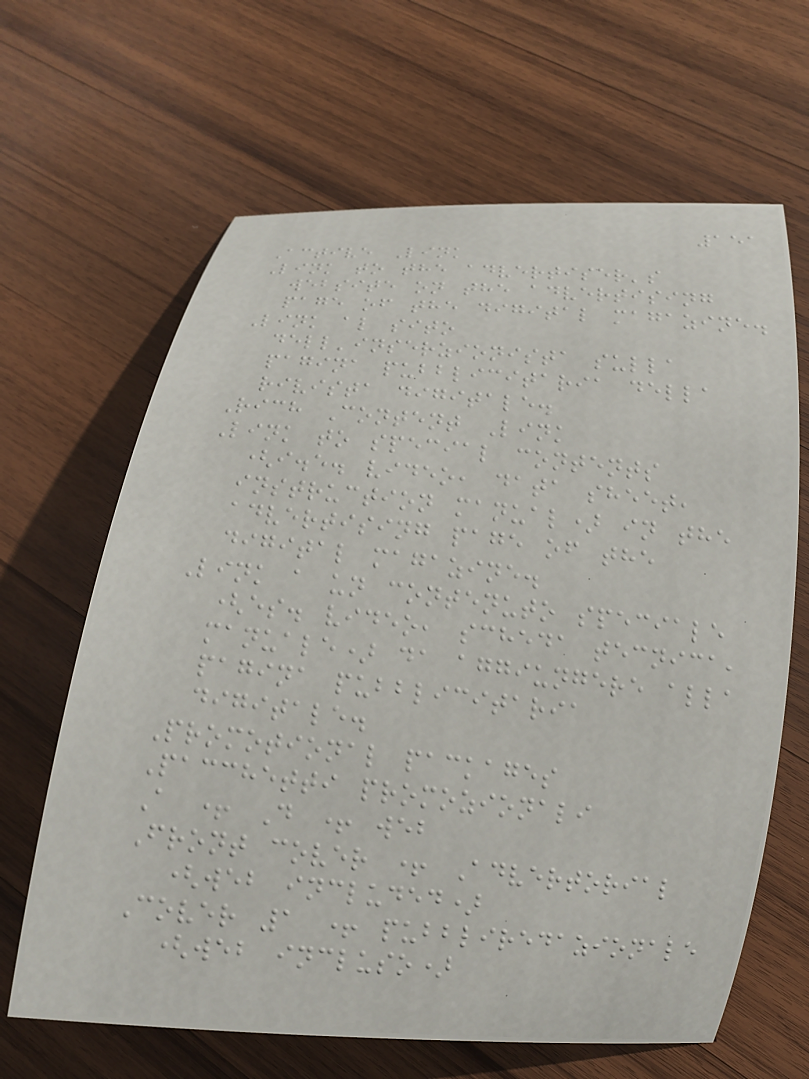151
Active Link
Link to the advertiser's
website on the advertising
page of the digital magazine.
Link al sito
dell'inserzionista sulla
pagina pubblicitaria della
rivista digitale.
Rich Content Link
Link to special contents
(i.e. video, data sheet,
instruction manual) in the
advertising page of the
digital magazine.
Link a un contenuto speciale
(es. video, scheda tecnica,
manuale) da aggiungere alla
pagina pubblicitaria
digitale.
Promotional packages
Pacchetti promozionali
A + D + web
Front cover + Advertorial
(web included)
Cover 1 + pubbliredazionale
(web incluso)
